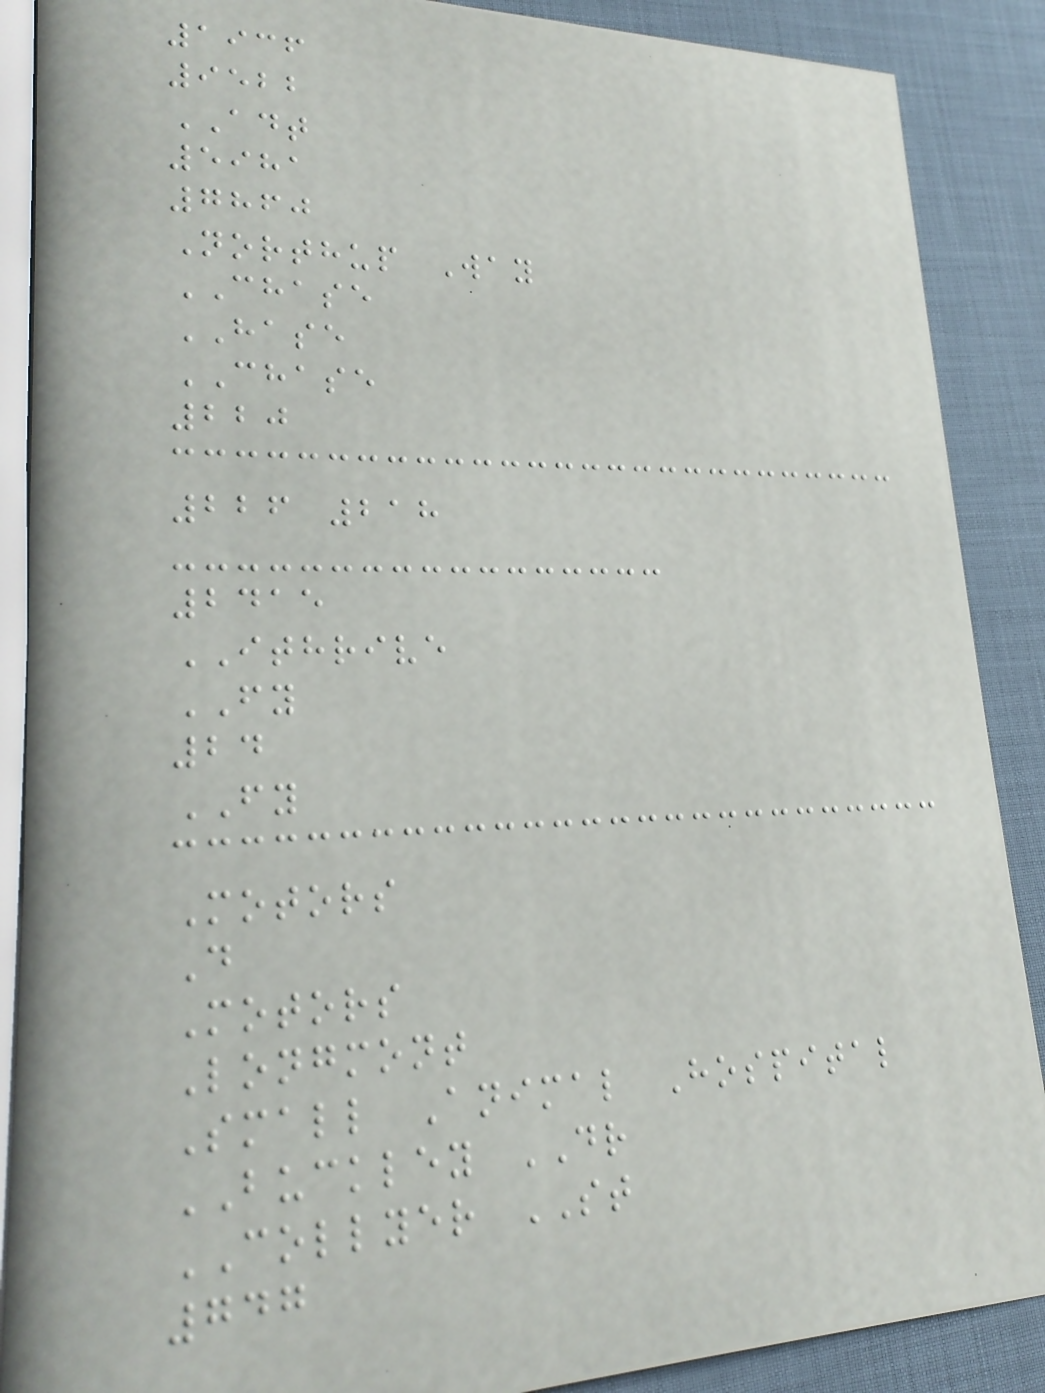1936
9522
ADT
5981
7860
Northup Way
CHASE
HASE
CHASE
220
226 218
2415
ITHRIVE
FY
24
FY
Motors
D
Motors
Longmont
Small Animal Hospital
BUCKLEY DR
COLLYER ST
747
